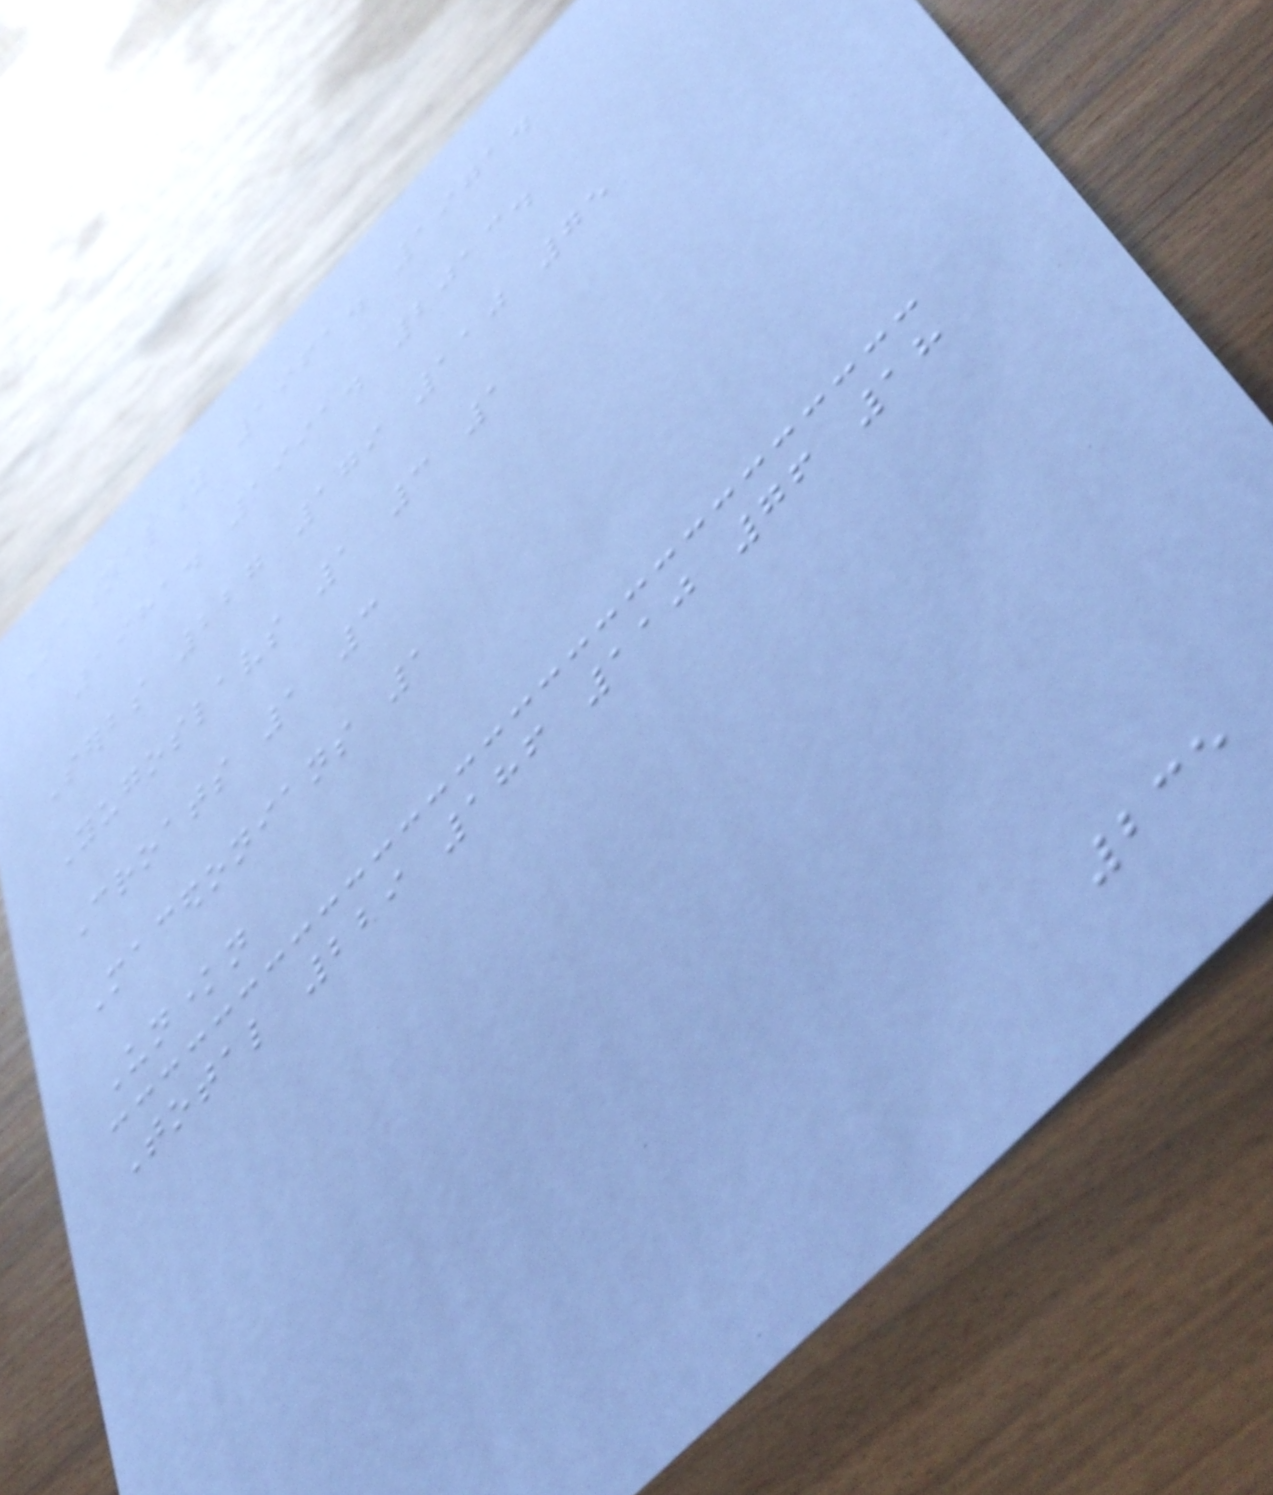Nationality 1961. 1971.
1981. 1991. 2013.
Serbs 227 179 110 75
Yugoslavs 1 3 1
Croats 1 3
Macedonians 1
Unknown
Total 229 186 110 76 18
235
